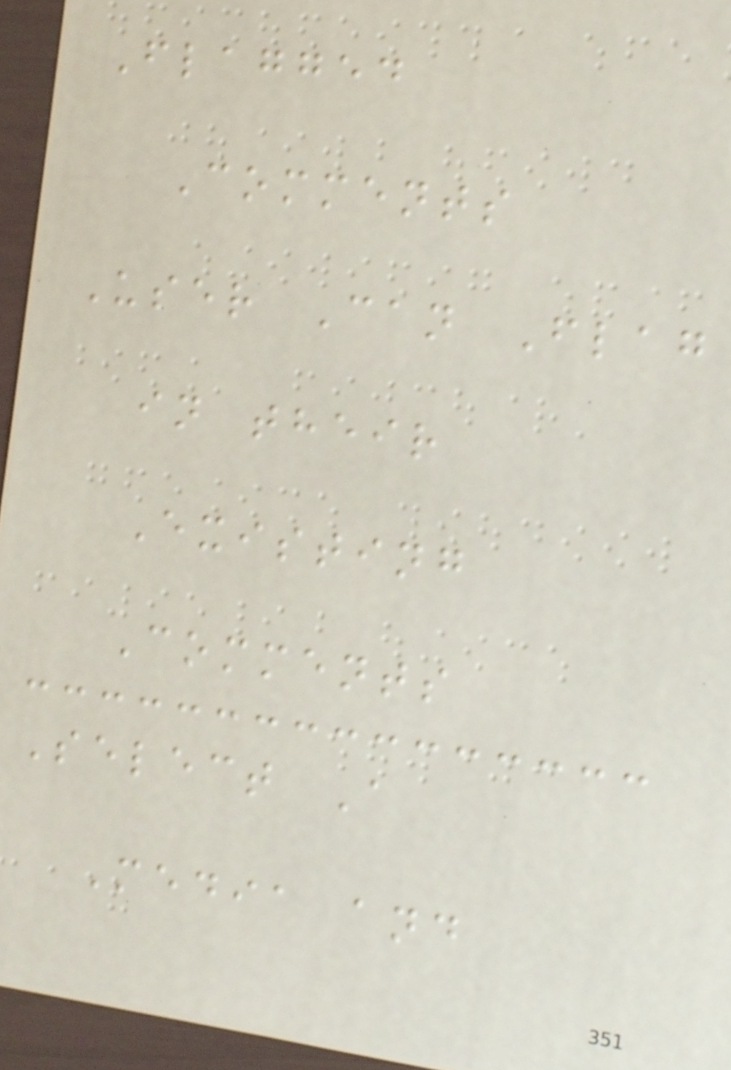Flagged
Comments
User Can Flag
in their
Existing
Comments
Select A
Media and
